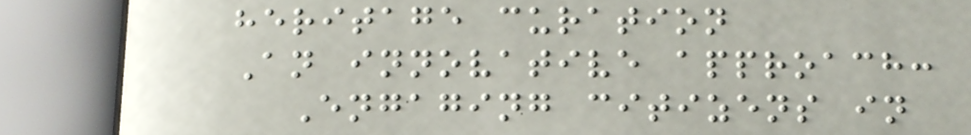heritage curation
An innovative approach:
Engaging citizens in
